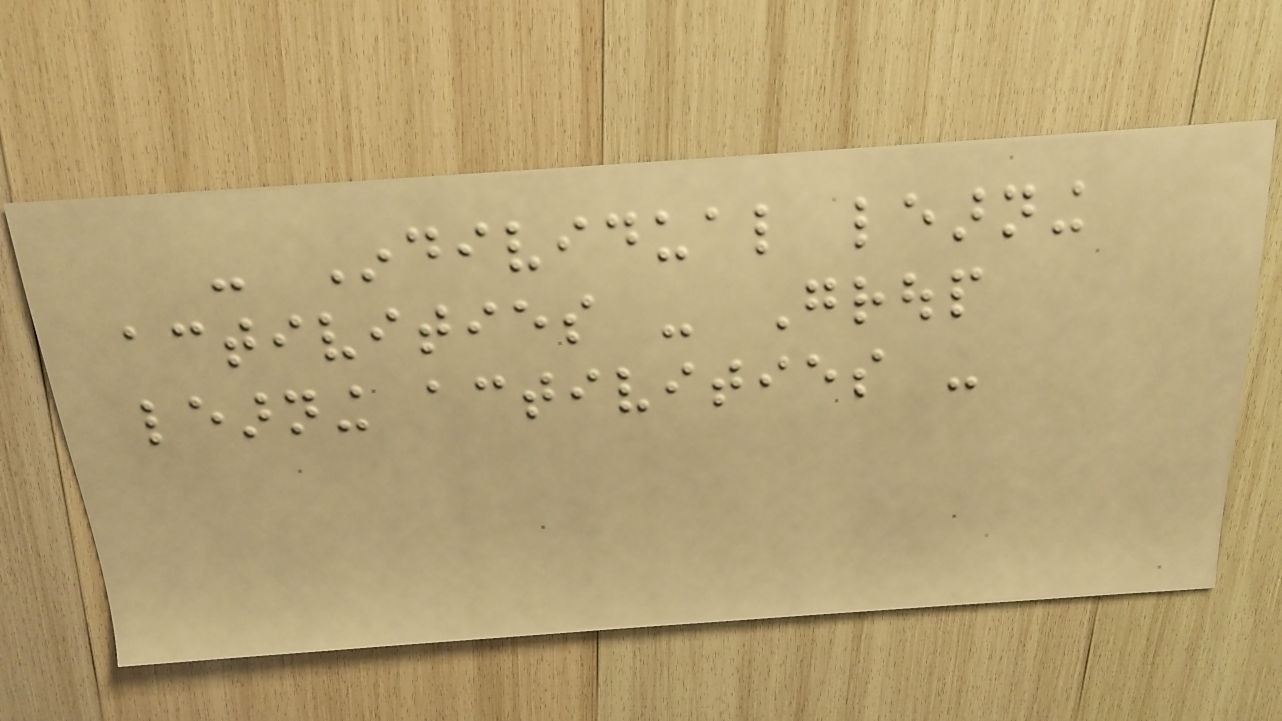- Individual learning
activities - Group
learning activities -
